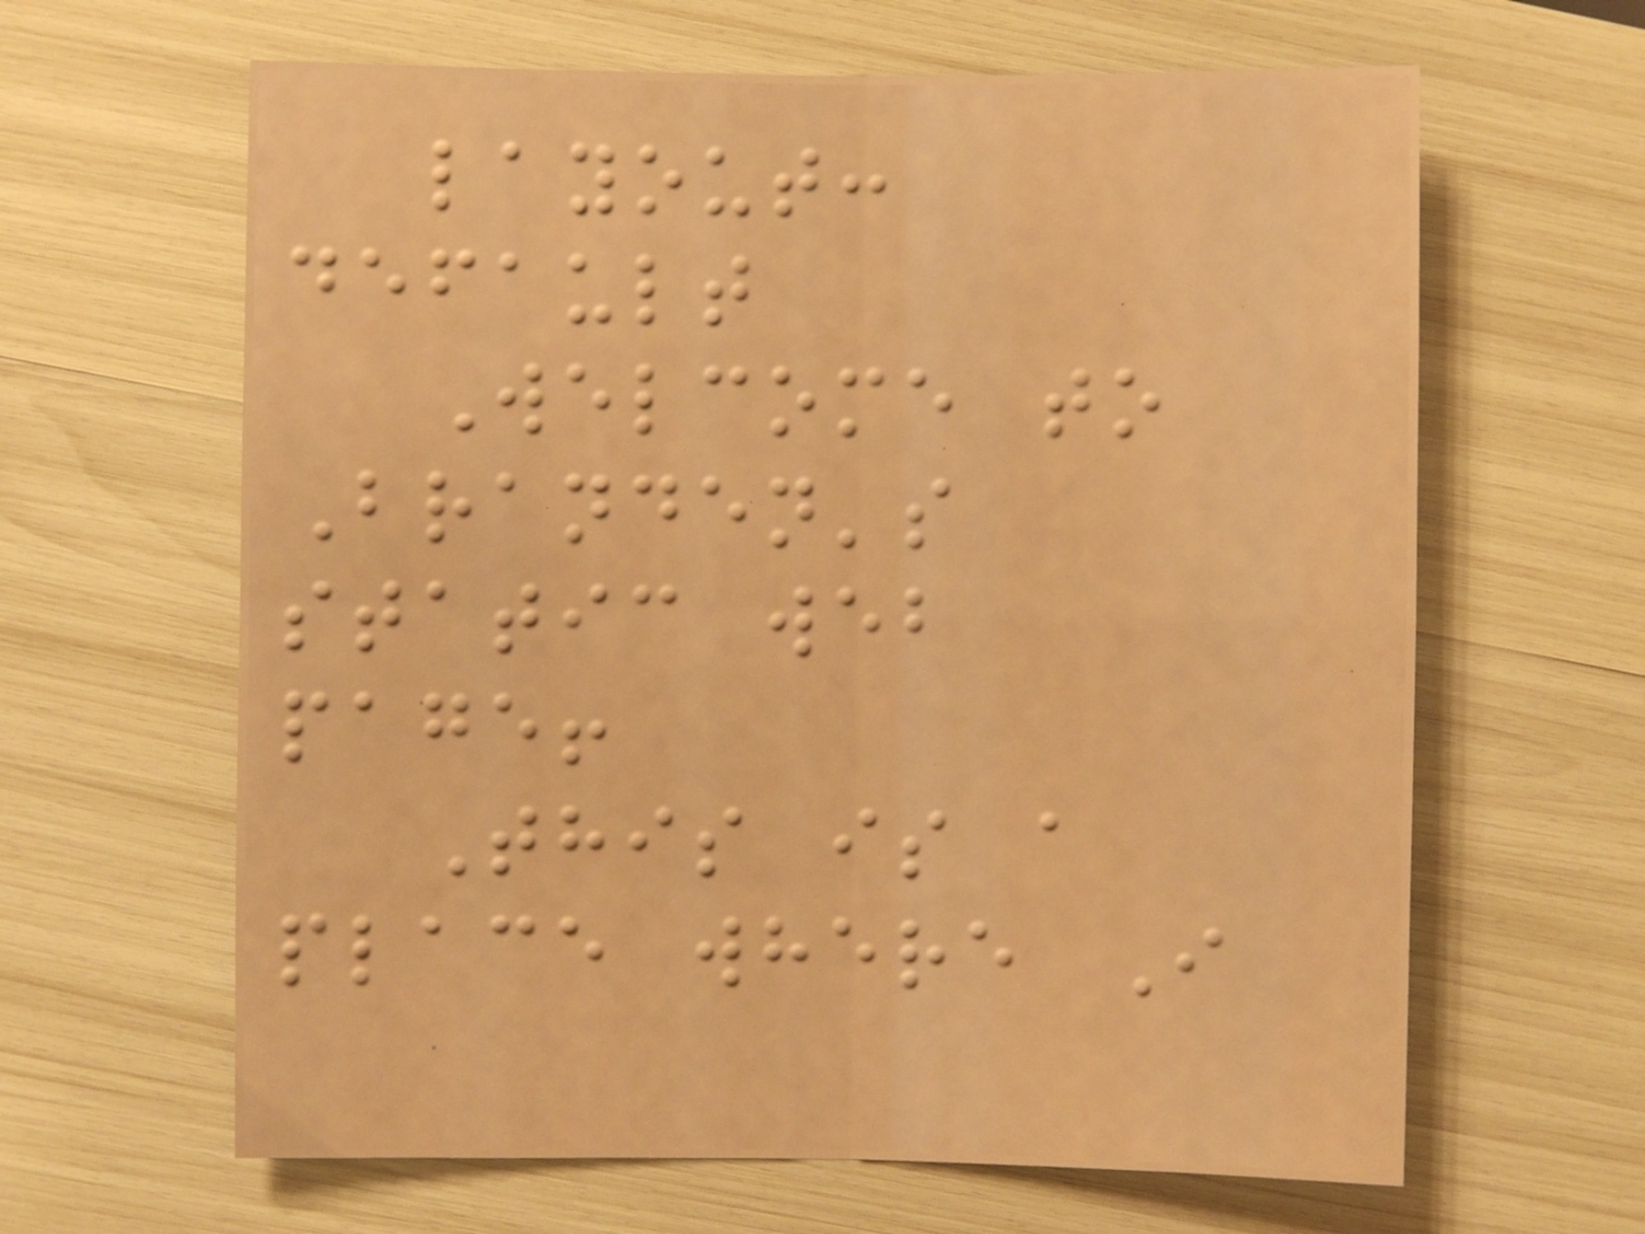layout:
default
Welcome to
Branden's
static web
page!
This is a
place where I
